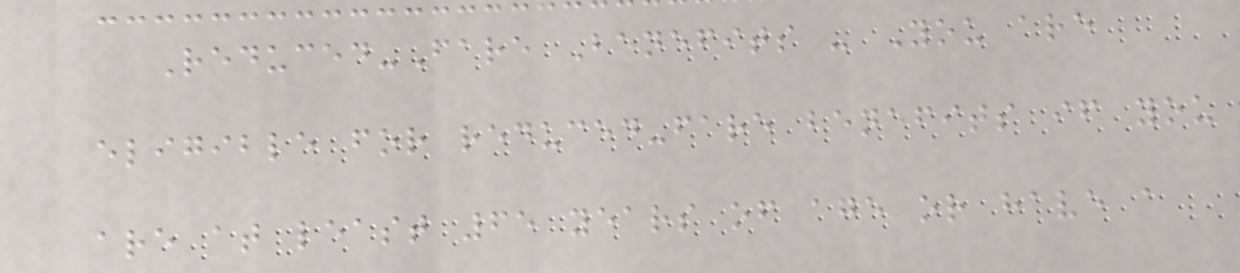Reduced-Fare Benefits - You are
eligible for reduced-fare benefits if you
are at least 65 years of age or have a
